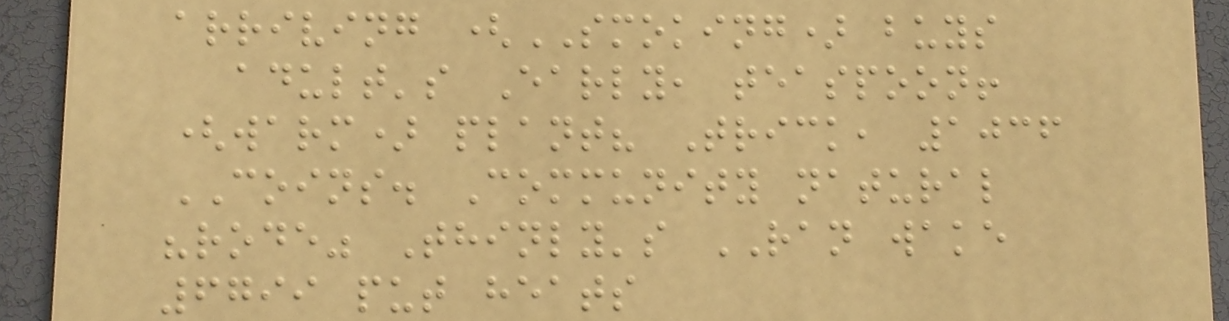arriving (SMOKING) buys
adult's Early, teaspoon!
(warm) plant? Trick, 1036
COINS. Community natural
"rode" Thinly's RAN wake
6799 put heats
